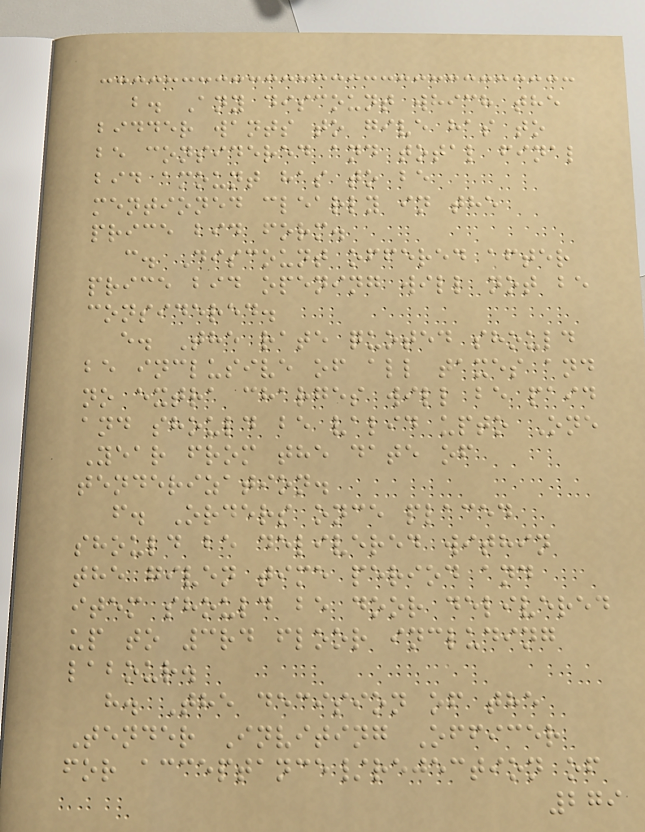b. Any discount which the
bidder wants to give has to
be considered and total final
bid amount has to be
mentioned clearly in the
price bid form.
c. Discount offered after
price bid opening will not be
considered.
e. The rate quoted should
be inclusive of all taxes and
no extra charges will be paid
and should be valid upto One
Year from the date of
tenderization.
f. Orders once placed
should be delivered within
the given time period and
item should be door delivered
up to 3rd floor including
labour.
h. The decision of the
Tender Inviting Officer
for acceptance/rejection of
279
